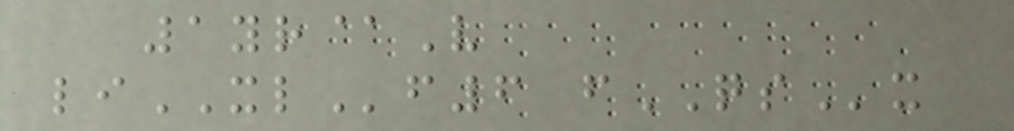1yr@V
liXLf6 fQSx
